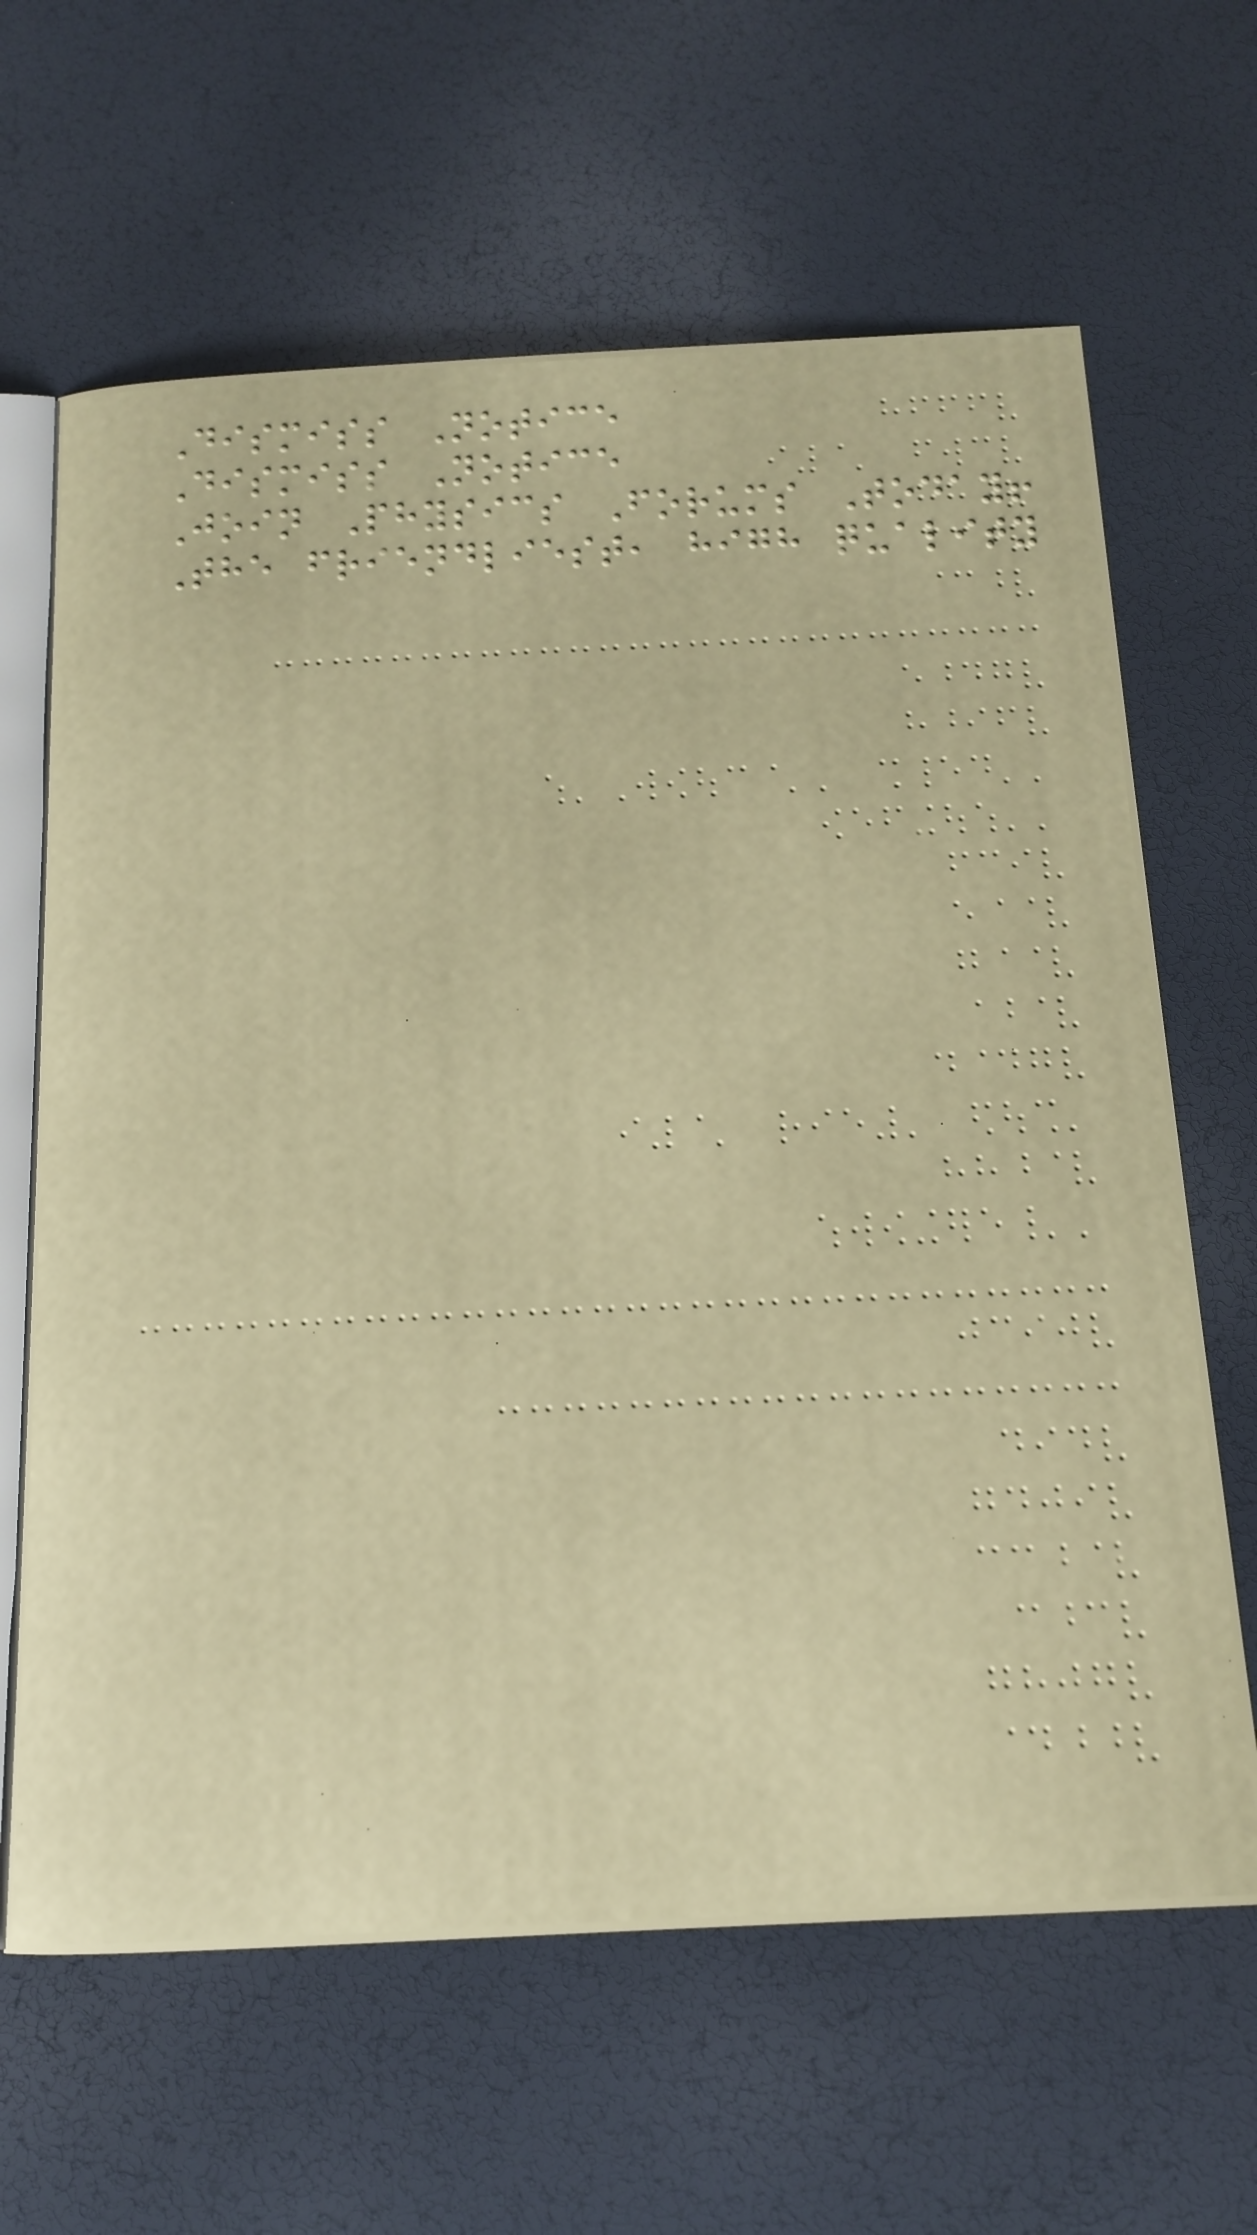Dismiss Notice
Dismiss Notice
Join Physics Forums Today!
The friendliest, high quality
